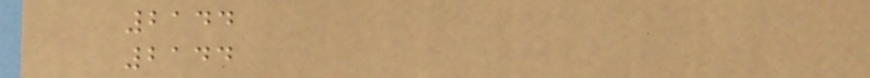2144
2144
